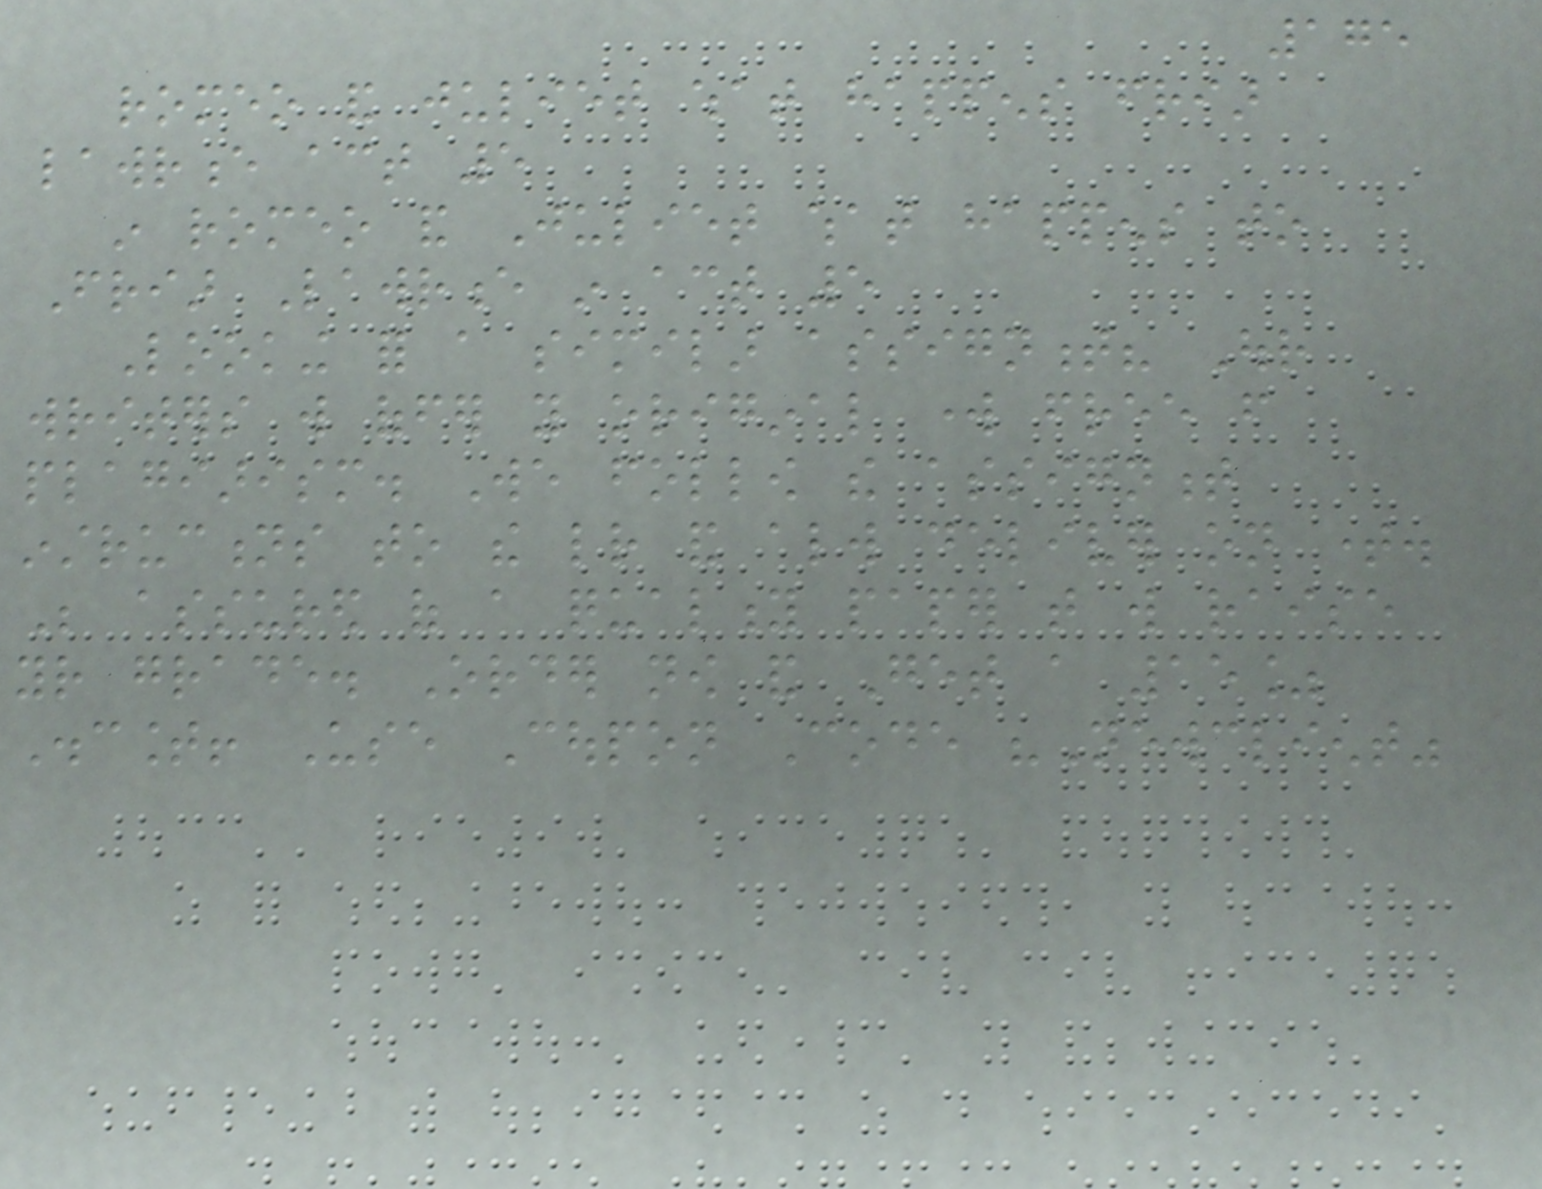175
romeo and juliet what happens friar
lawrence act 5
in romeo and Juliet what happens to
Friar Lawrence in act 5
Looking for a similar assignment? Our
writers will offer you original work free from
plagiarism. We follow the assignment
instructions to the letter and always deliver on time.
Be assured of a quality paper that will raise
your grade. Order now and Get a 15%
Discount! Use Coupon Code "Newclient"
